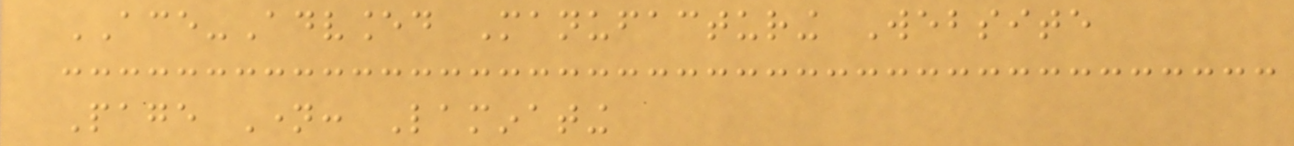ACE-Advanced Manufacturing Website
Page Name: Laminating
